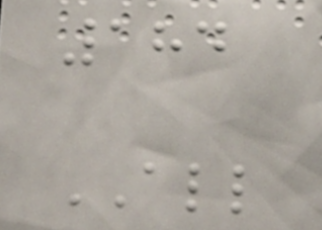184
ALL
